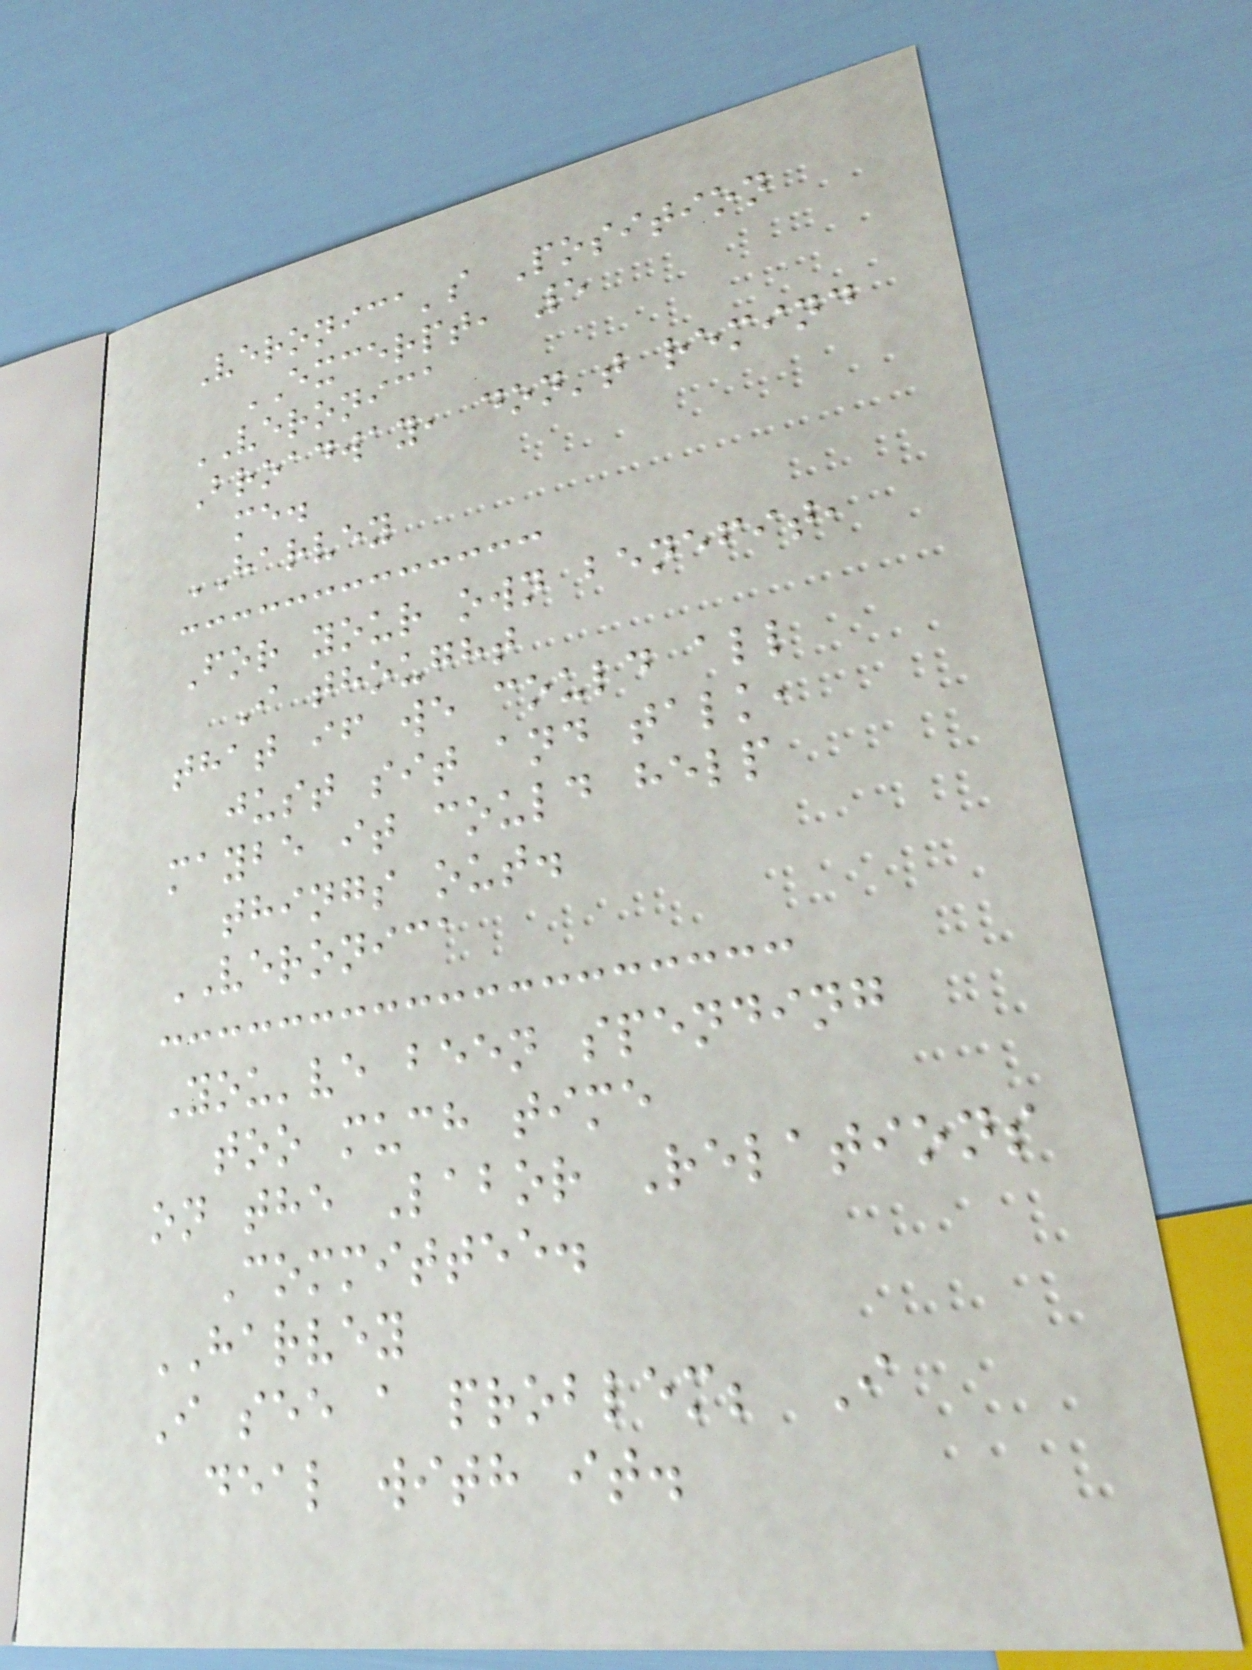Veronica's Position
EXCERPT, 5
VERONICA
Broadway, don't remind
me.
HARVEY
For your own benefit,
I thought
that if we could all
just sit and talk,
maybe it could help
things out.
VERONICA
You've been spending
too much time
on the Labor Relations
Committee.
HARVEY
I see a problem; I
deal with it.
